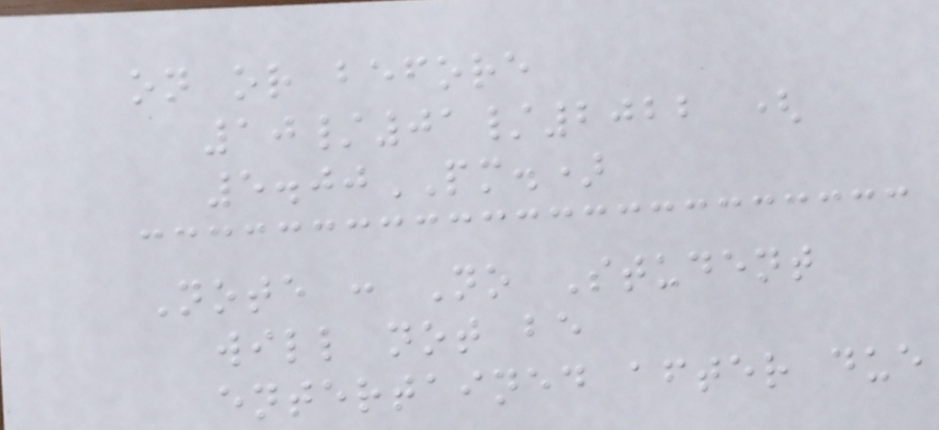on or before
10/01/2022 (
5.00PM.)
Note : No Student
will not be
entertained after due
